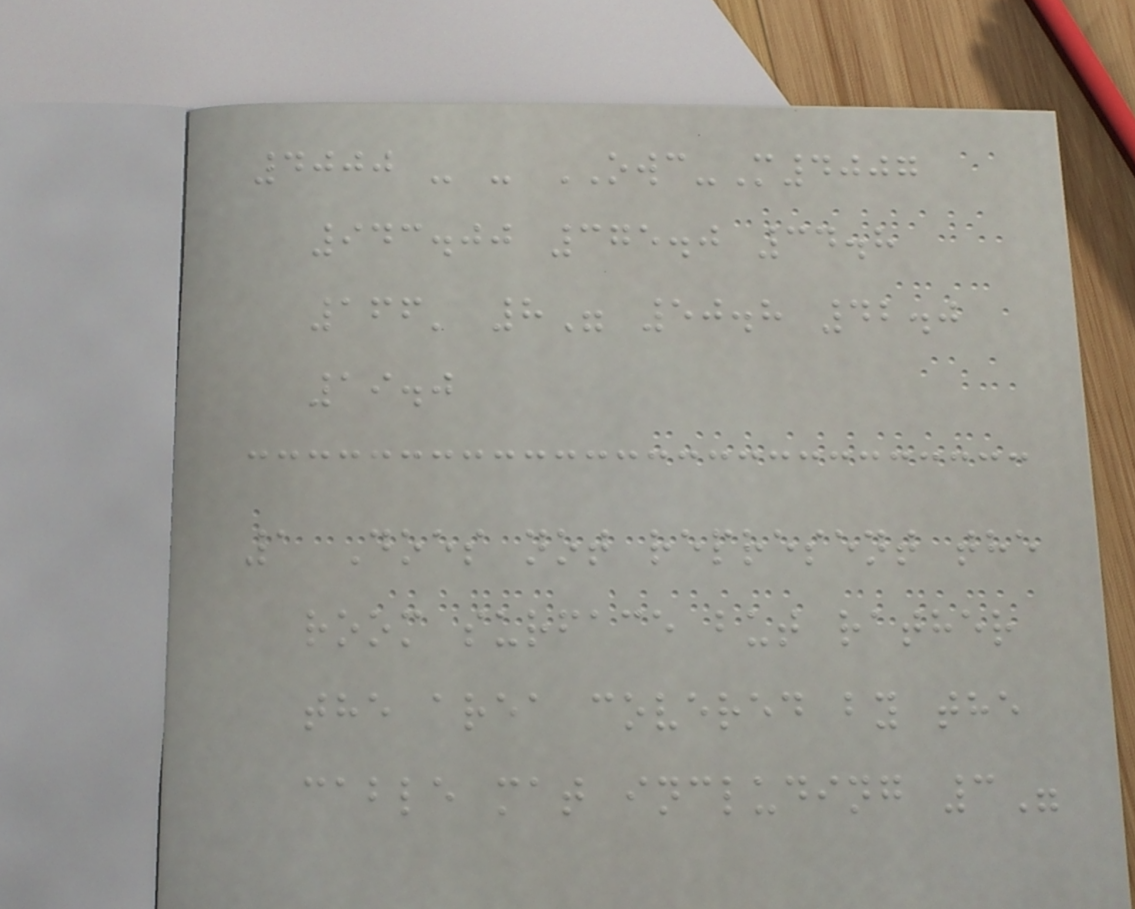4000 - - OWC-M4007
943.00 375.0 34.8
166' 8" 50.8 42.0
19.0
1 Does not represent the
room surface but rather
the area covered by the
cable mat including 3"
